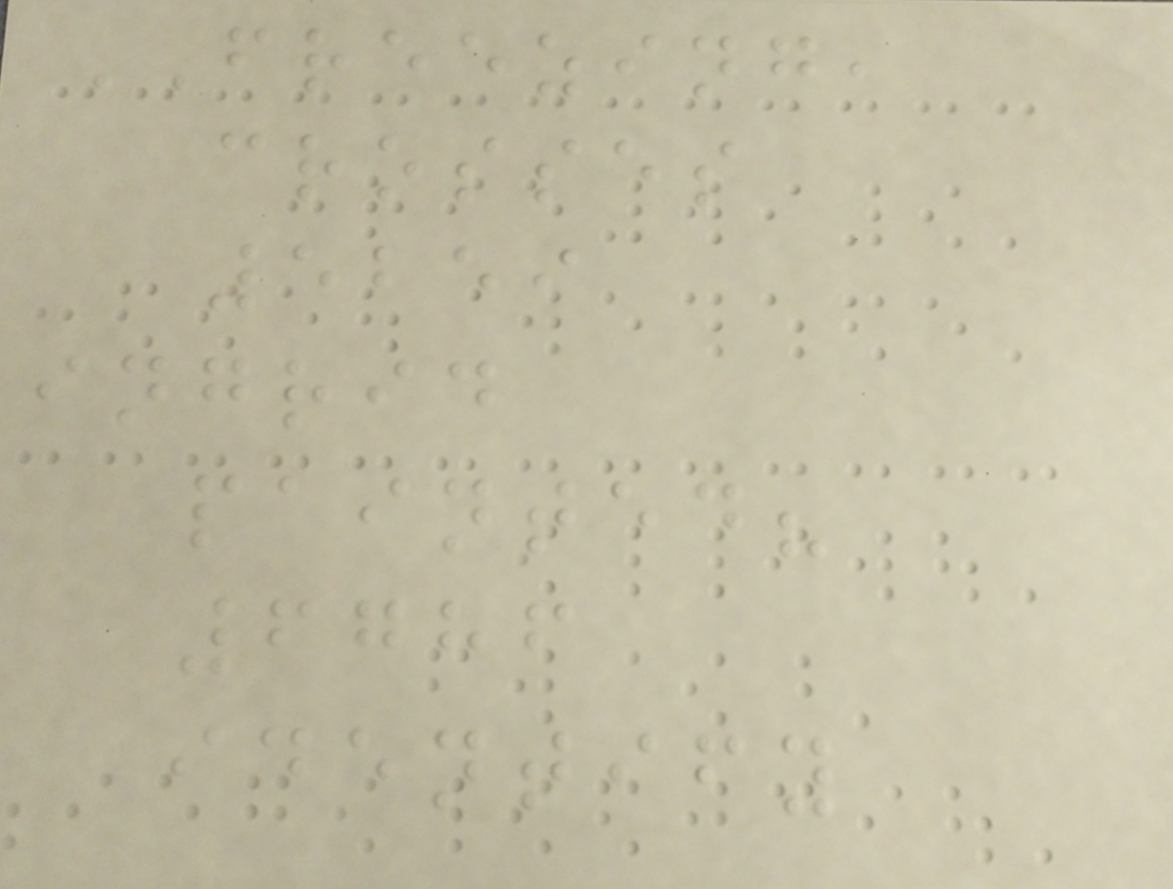FREEZING,
crosses
5259
ingrid
painted?
6786
identify
